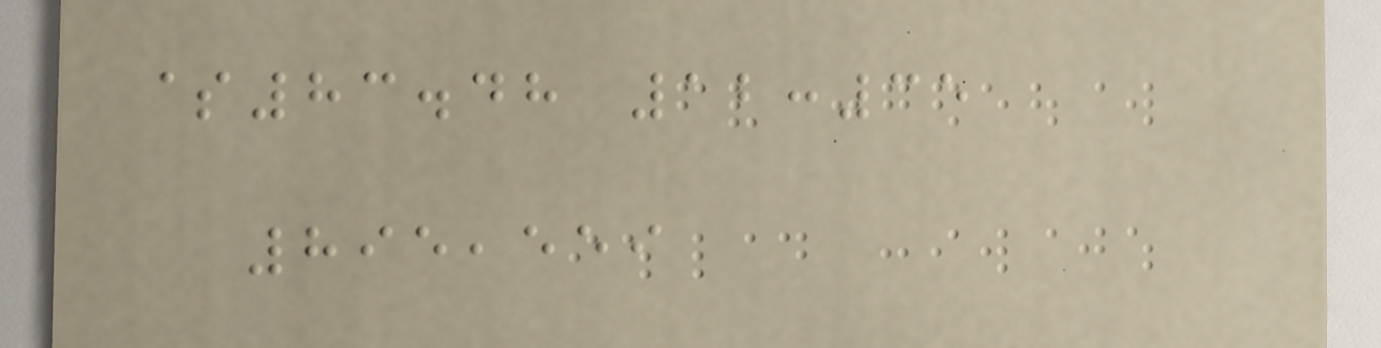$83.48 12:35
895,559
